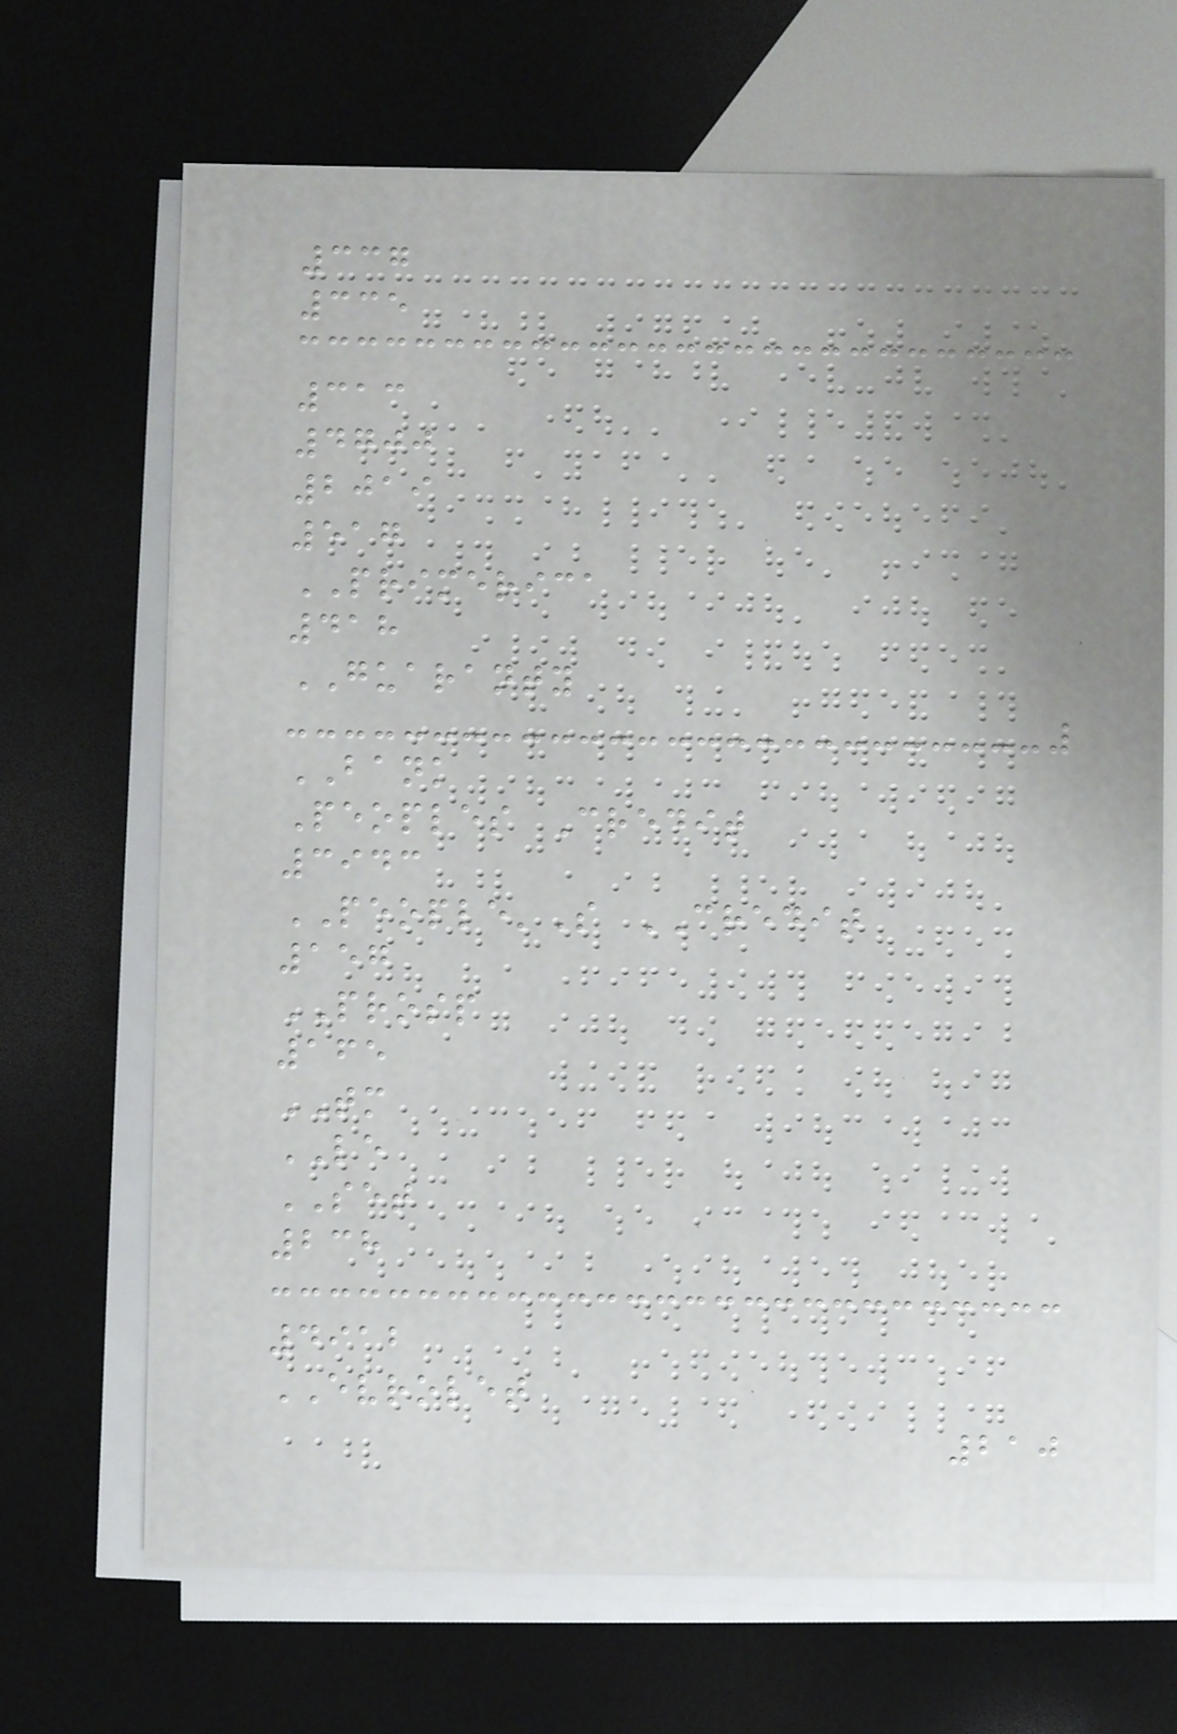337
335
313
4700
2019
517
PRIMERICA
418
GUARANTY
BANK
Peoples Credit
3943
PEOPLE'S CREDIT
157
PROSP
165
TM
LE
SET
238
4912
EVROLET
210
